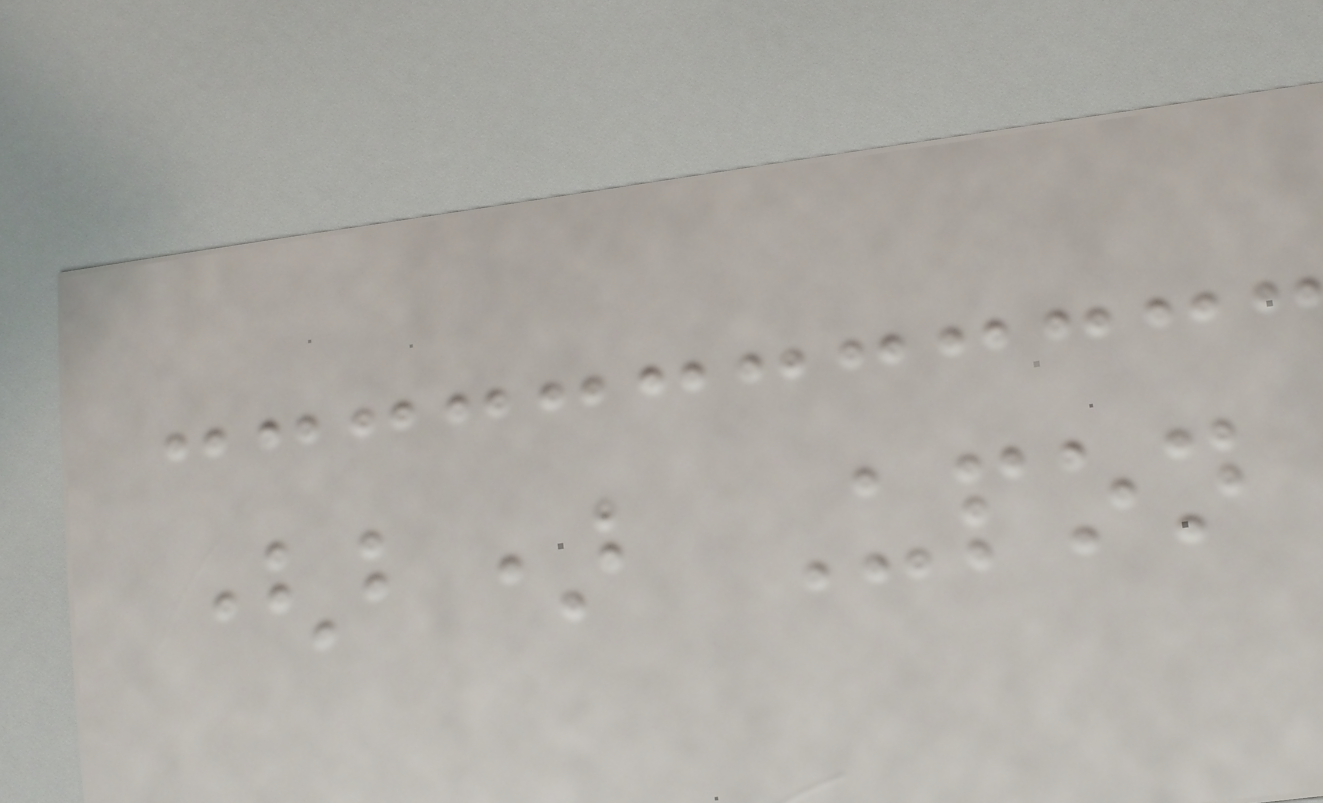(b) Upon
